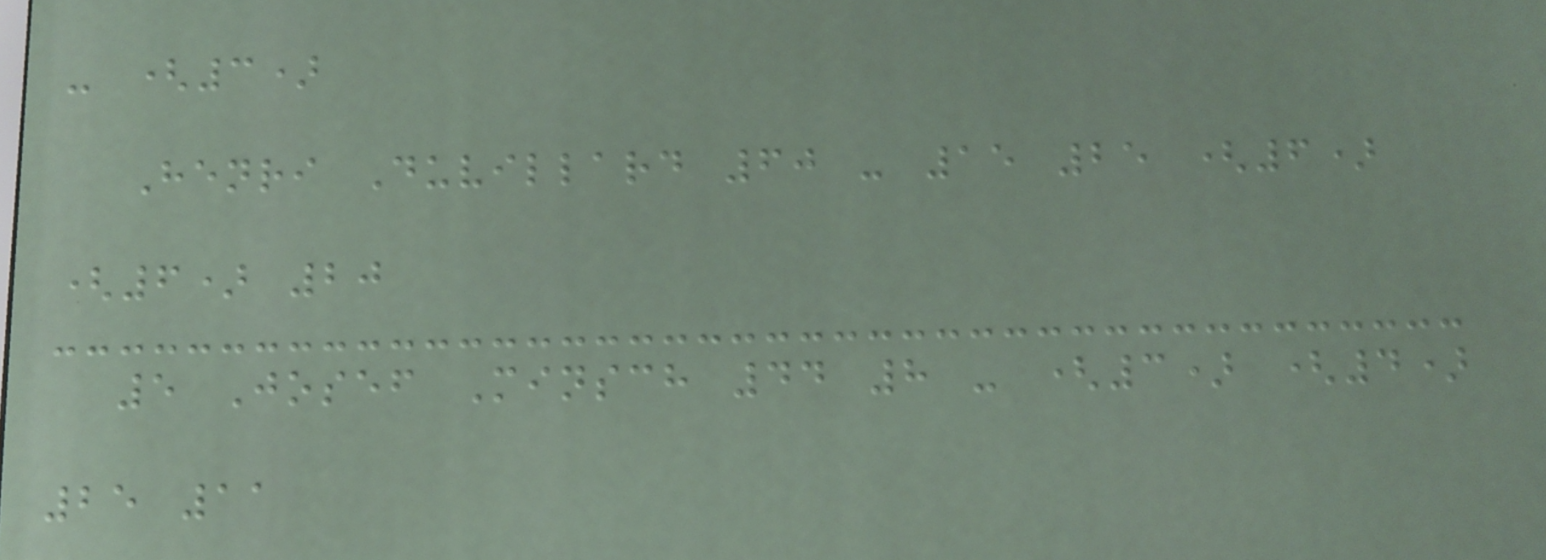- (3)
Henri Duvillard 60 - 15 25 (6)
(6) 20
5 Josef Minsch 44 8 - (3) (4)
25 11
